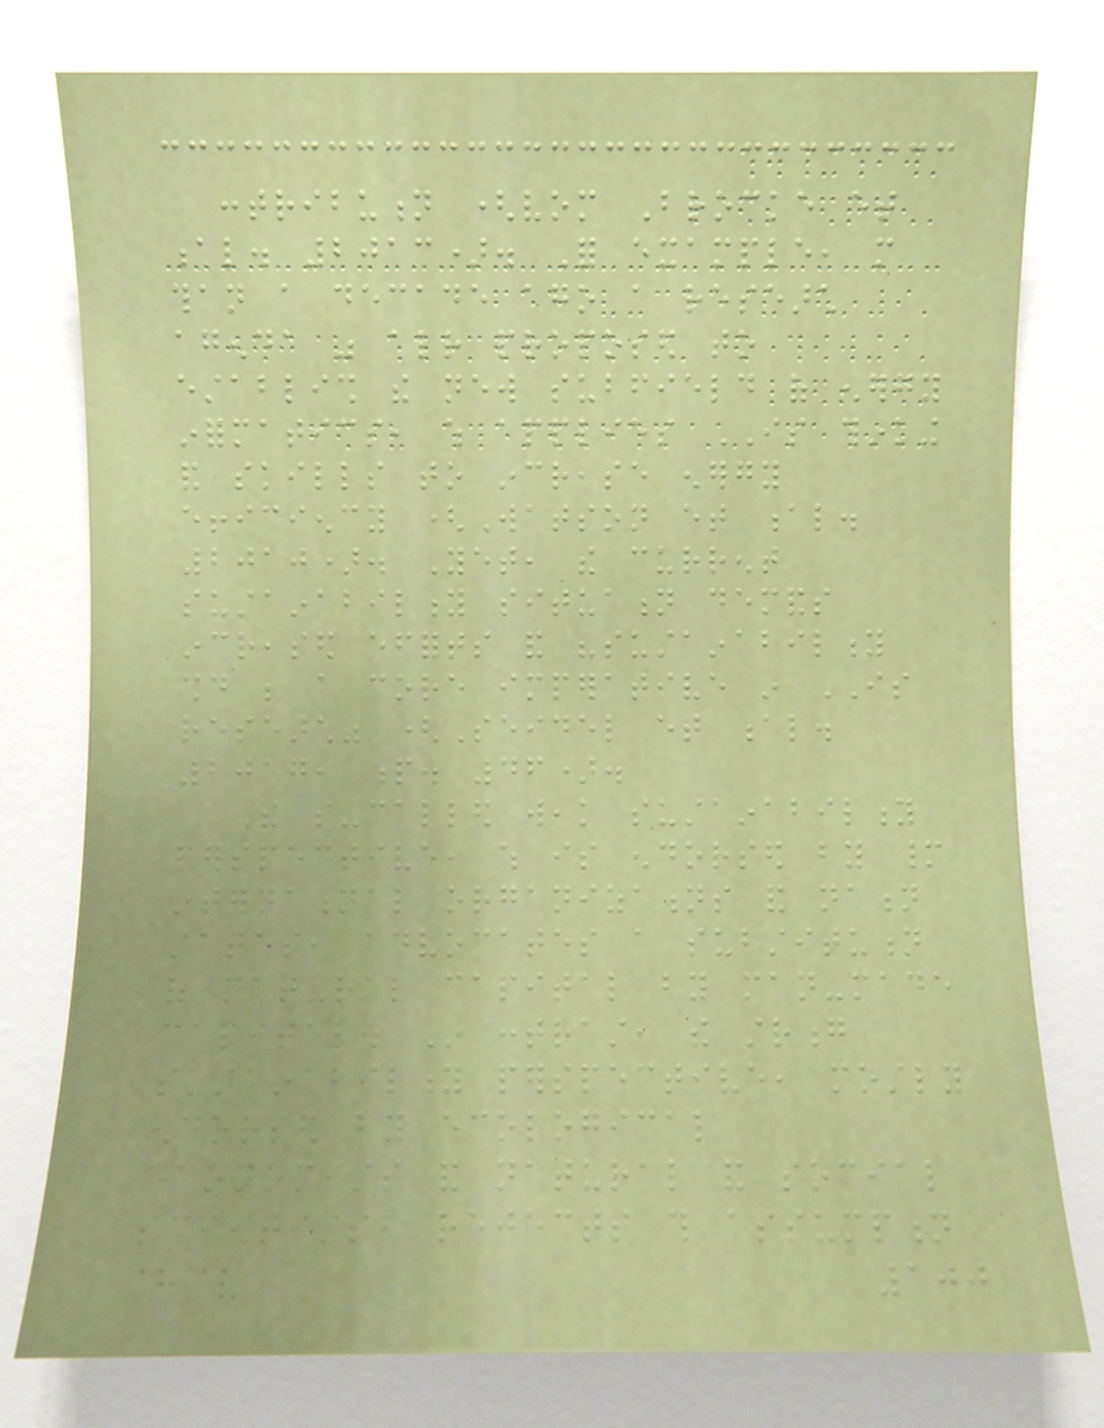contribution (vom Brocke et
al. 2013). For example, more
than a decade ago a research
agenda was already proposed to
establish the new subfield of energy
informatics, which applies IS thinking
and skills to increase energy
efficiency (Watson et al.
2010). Yet, the current
sustainability situation demands
increased efforts and "sustainability
should be a core imperative in IS
research" (Seidel et al.
2017, p. 46).
The so-called weak sustainability
perspective, which is endorsed by many
international organizations and nation
states, advocates a substitution
of natural capital by man-made
capital. In contrast, the strong
sustainability perspective, mostly
endorsed by ecological
economists and natural and social
scientists, rejects this assumption
100
